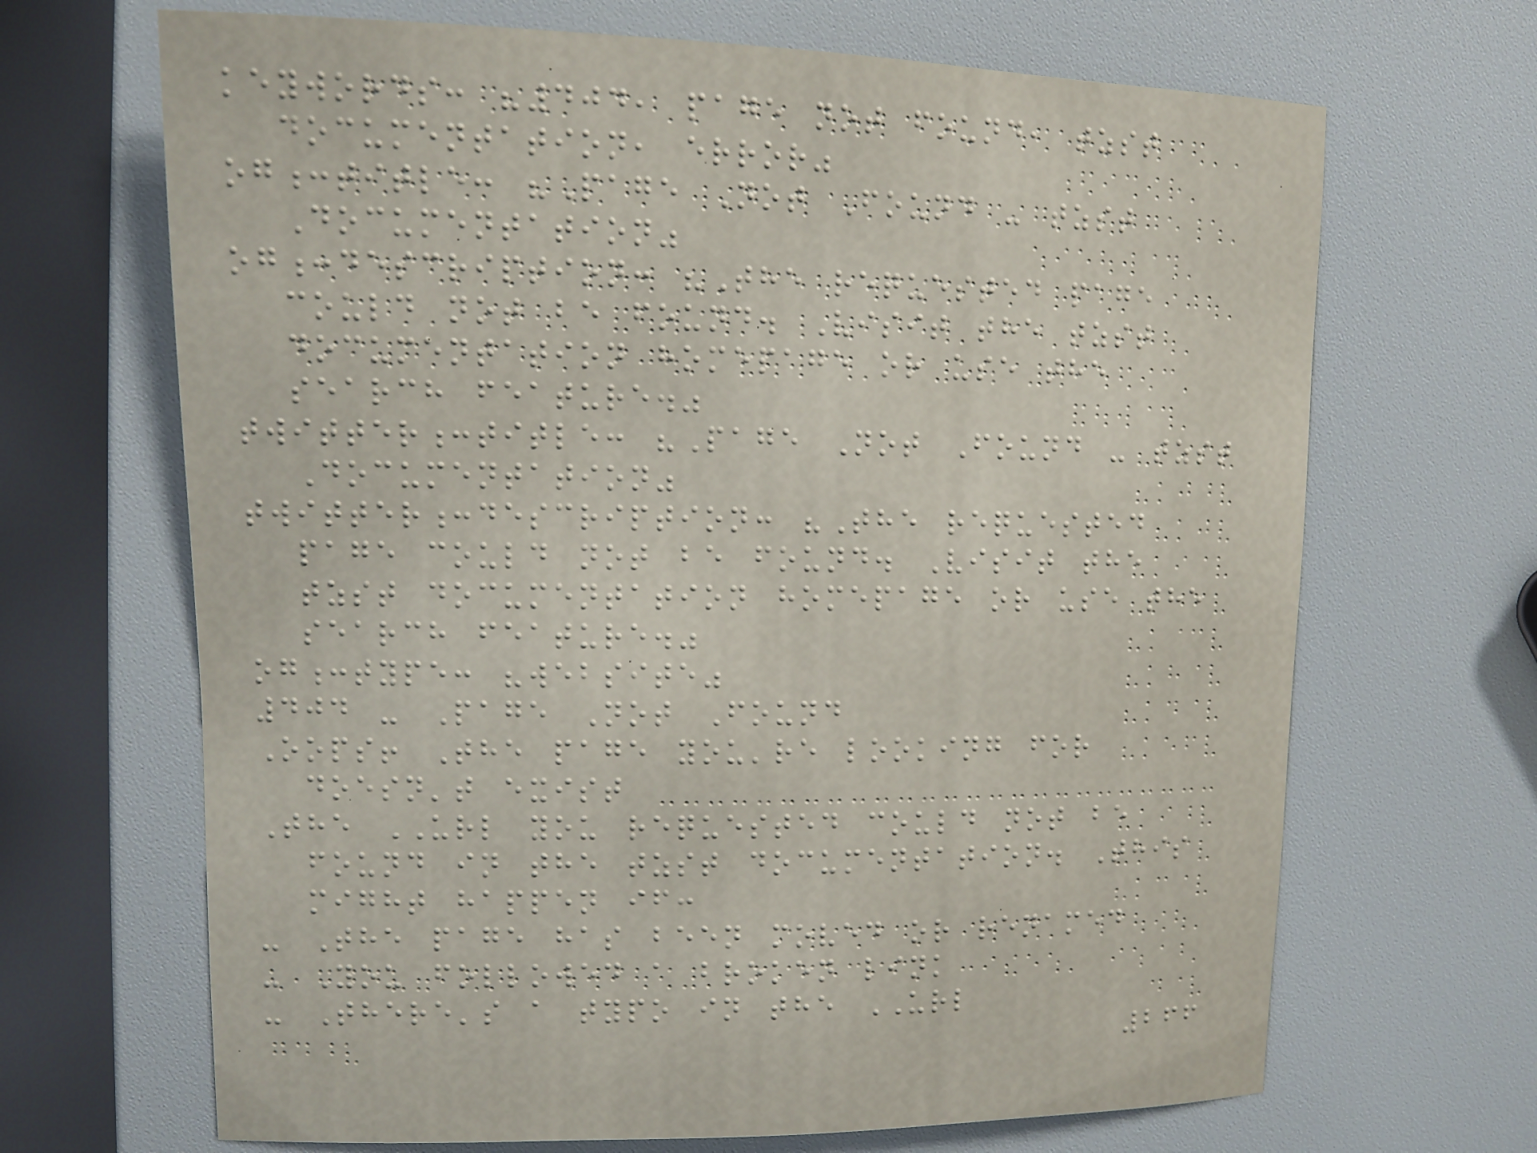keywords: "404, page not found, tzst
documentation, error"
og:title: "Page Not Found - tzst
Documentation"
og:description: "The requested page
could not be found. Visit the tzst
documentation homepage or use the
search feature."
twitter:title: "Page Not Found - tzst
Documentation"
twitter:description: "The requested
page could not be found. Visit the
tzst documentation homepage or use the
search feature."
og:type: "website"
404 - Page Not Found
Oops! The page you're looking for
doesn't exist
The URL you requested could not be
found in the tzst documentation. This
might happen if:
- The page has been moved or renamed
- You followed a broken link
- There's a typo in the URL
266
